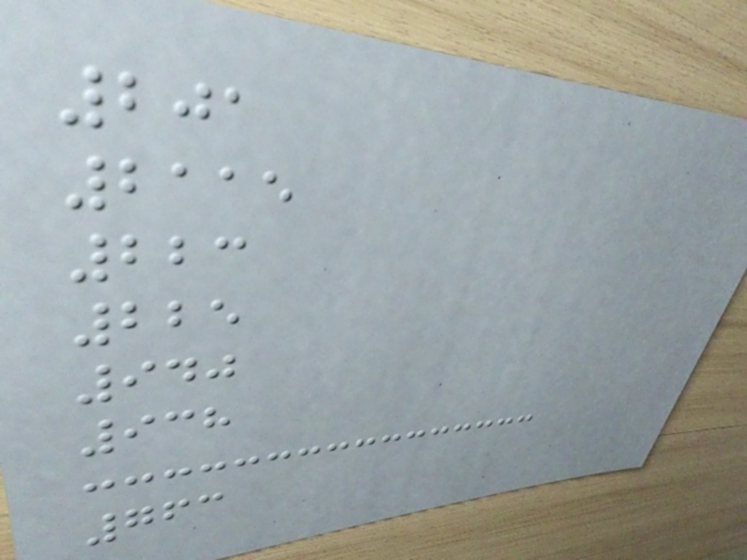201
2115
223
225
940
938
763
